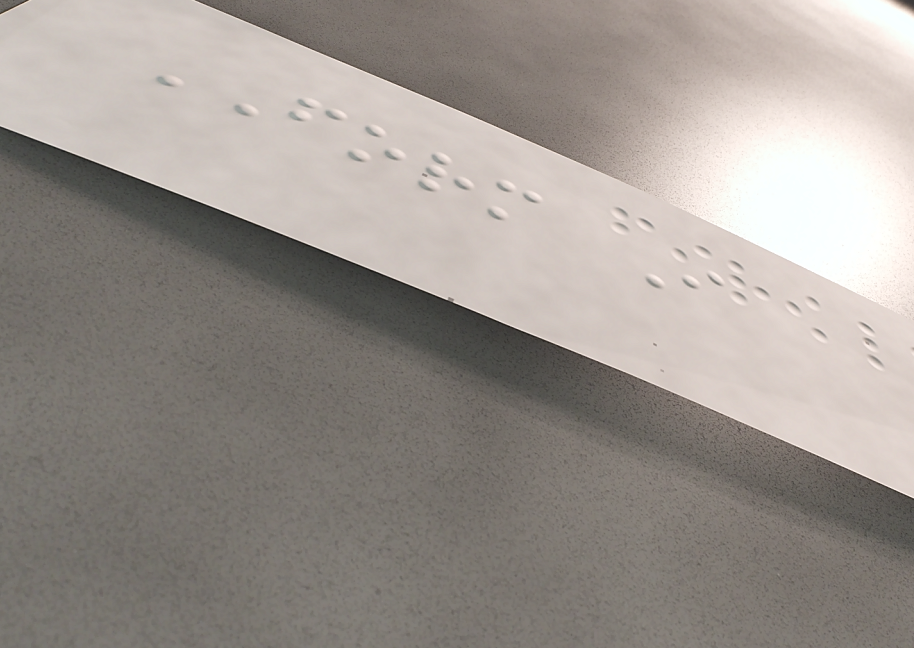FORM I
